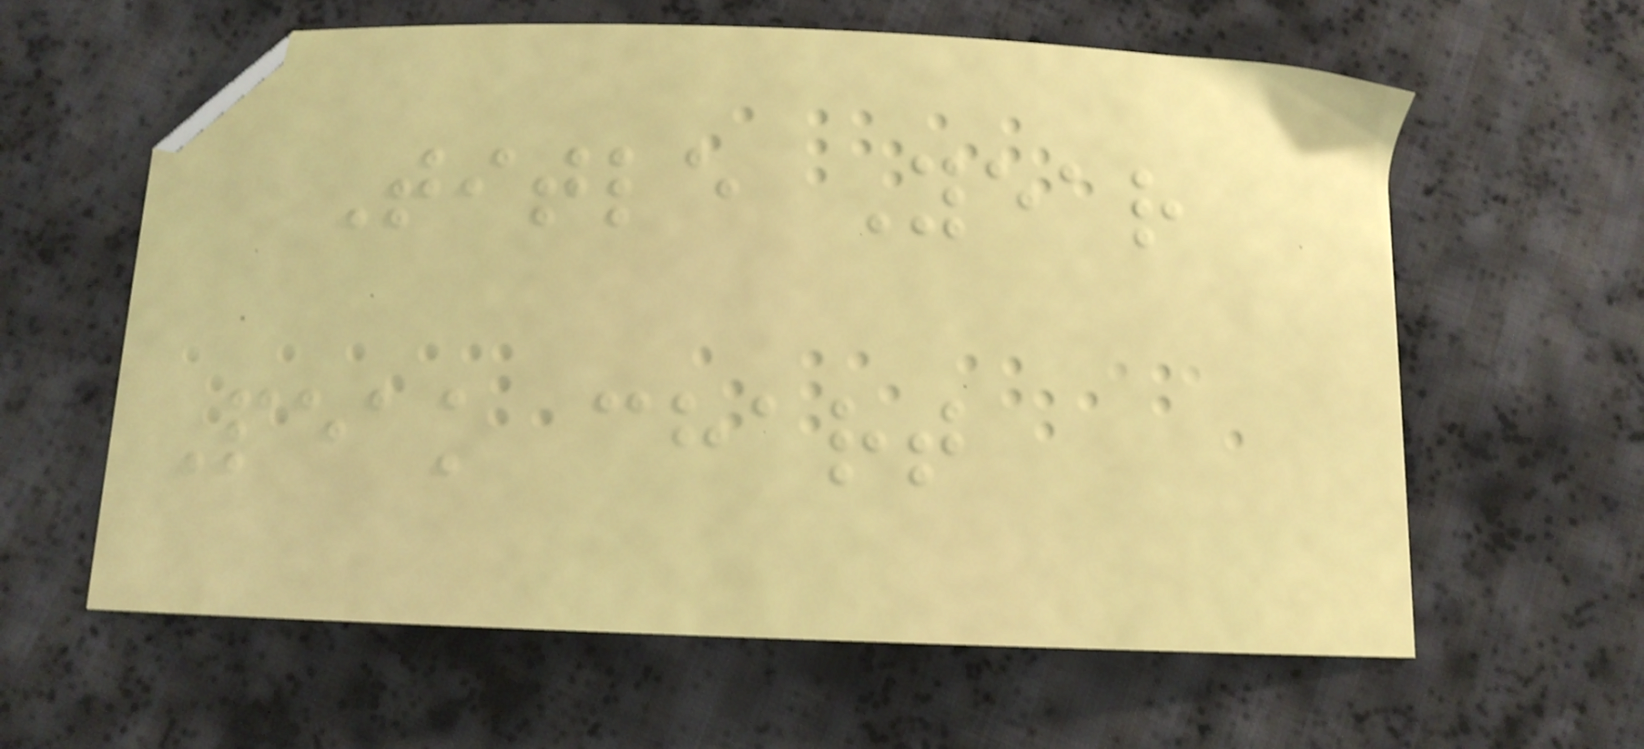Title Year
Peak chart
